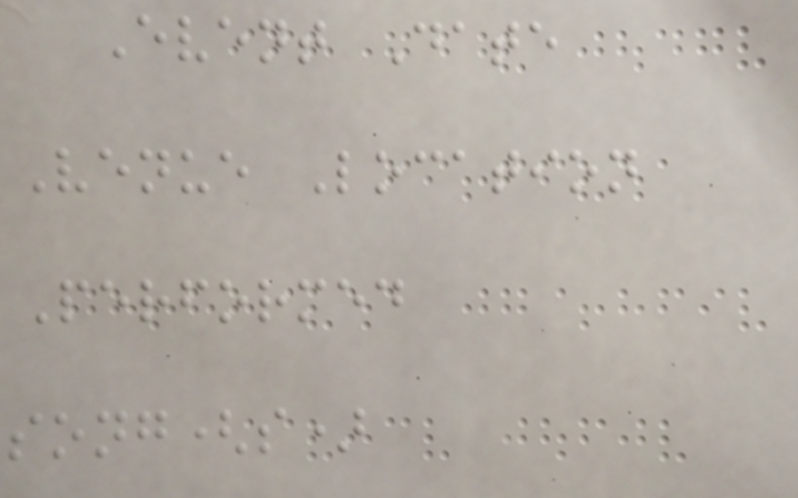Event Date
Venue Location
Performed
song(s)
